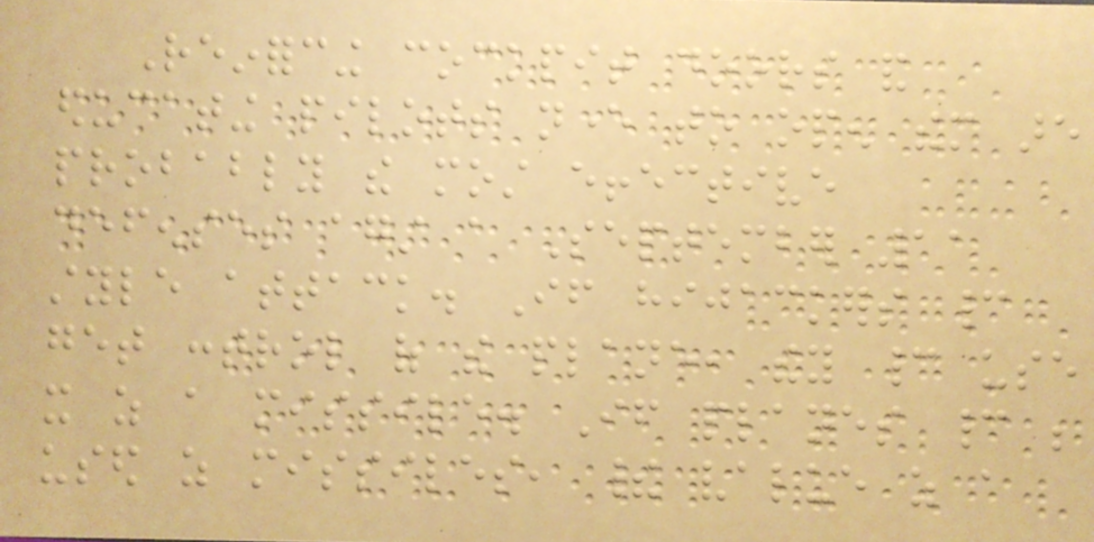Reinforcing cockpit doors and
educating pilots never to open them are
probably the most effective
defenses against a September 11
style attack. If hijackers cannot
get control of the plane, they cannot use
it as a missile. If planes cannot be
used as missiles, their value as a
